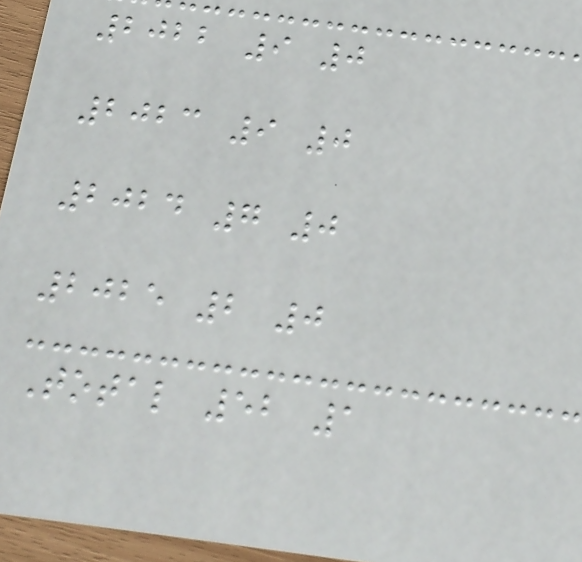2022 9 0
2023 9 0
2024 7 0
2025 2 0
Total 52 1
